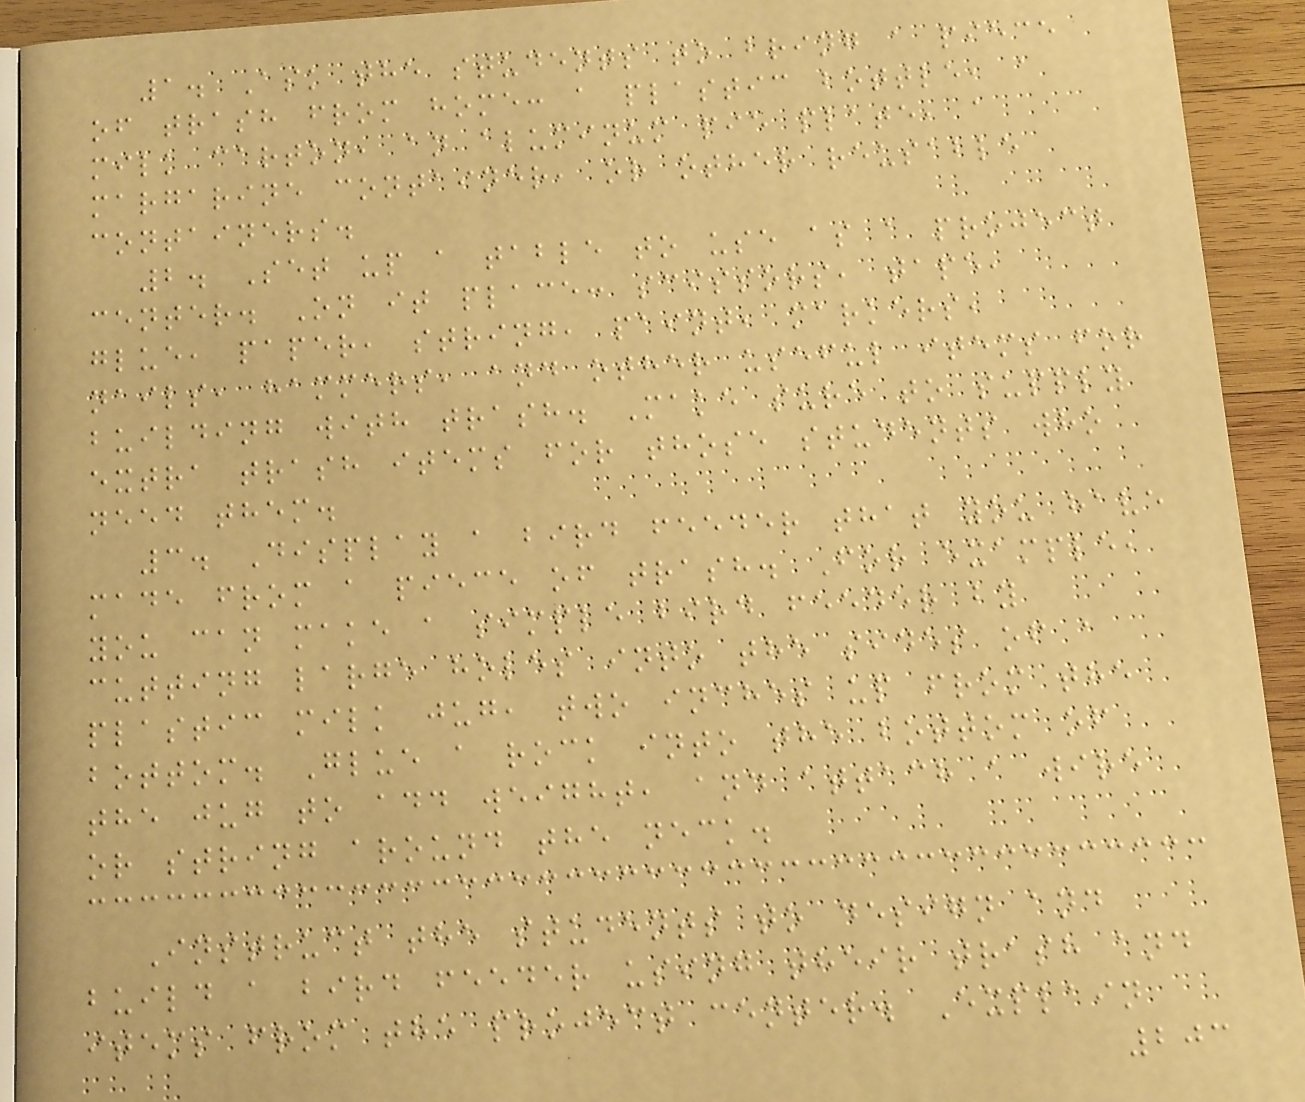1. Ask the students to bring a piece
of trash from home: a plastic bottle, a
milk carton, an aluminum pie plate, a
margarine container, or other reusable
containers.
2. Set up a table to use as a project
center. On it place: scissors, tape,
glue, paper, string, paint, markers,
nails, hammers, and other useful items for
building with trash. Make sure to supply
extra trash items for those students who
need them.
3. Display a bird feeder that you have
made from a piece of trash. For example,
you can make a simple bird feeder by
cutting large holes into the sides of a
plastic milk jug, two inches up from the
bottom. Glue a rock into the bottom of
the jug to add weight, and attach a wire
or string around the neck.
Instruct the students to design and
build a bird feeder using their trash and
items from the project center. Explain
203
